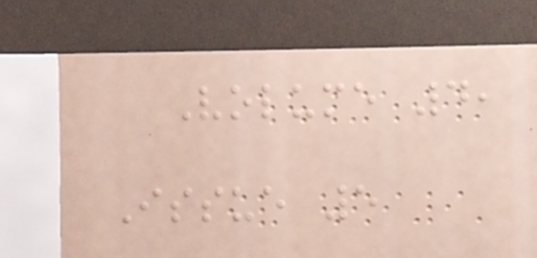Volume 4,
Issue 5
